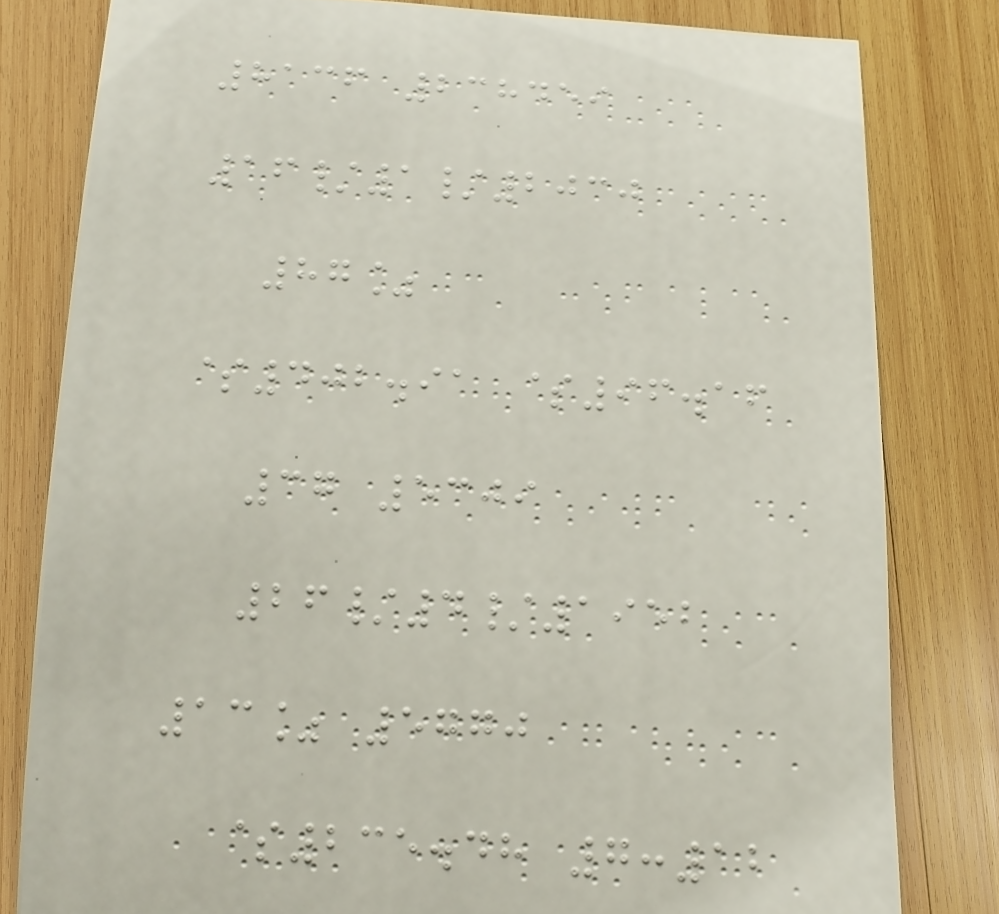8136 238459
16/1/2030
87%
$402.91 $96.16
37 5309
26/4/1952
13% 5770
$235.48 7:12
